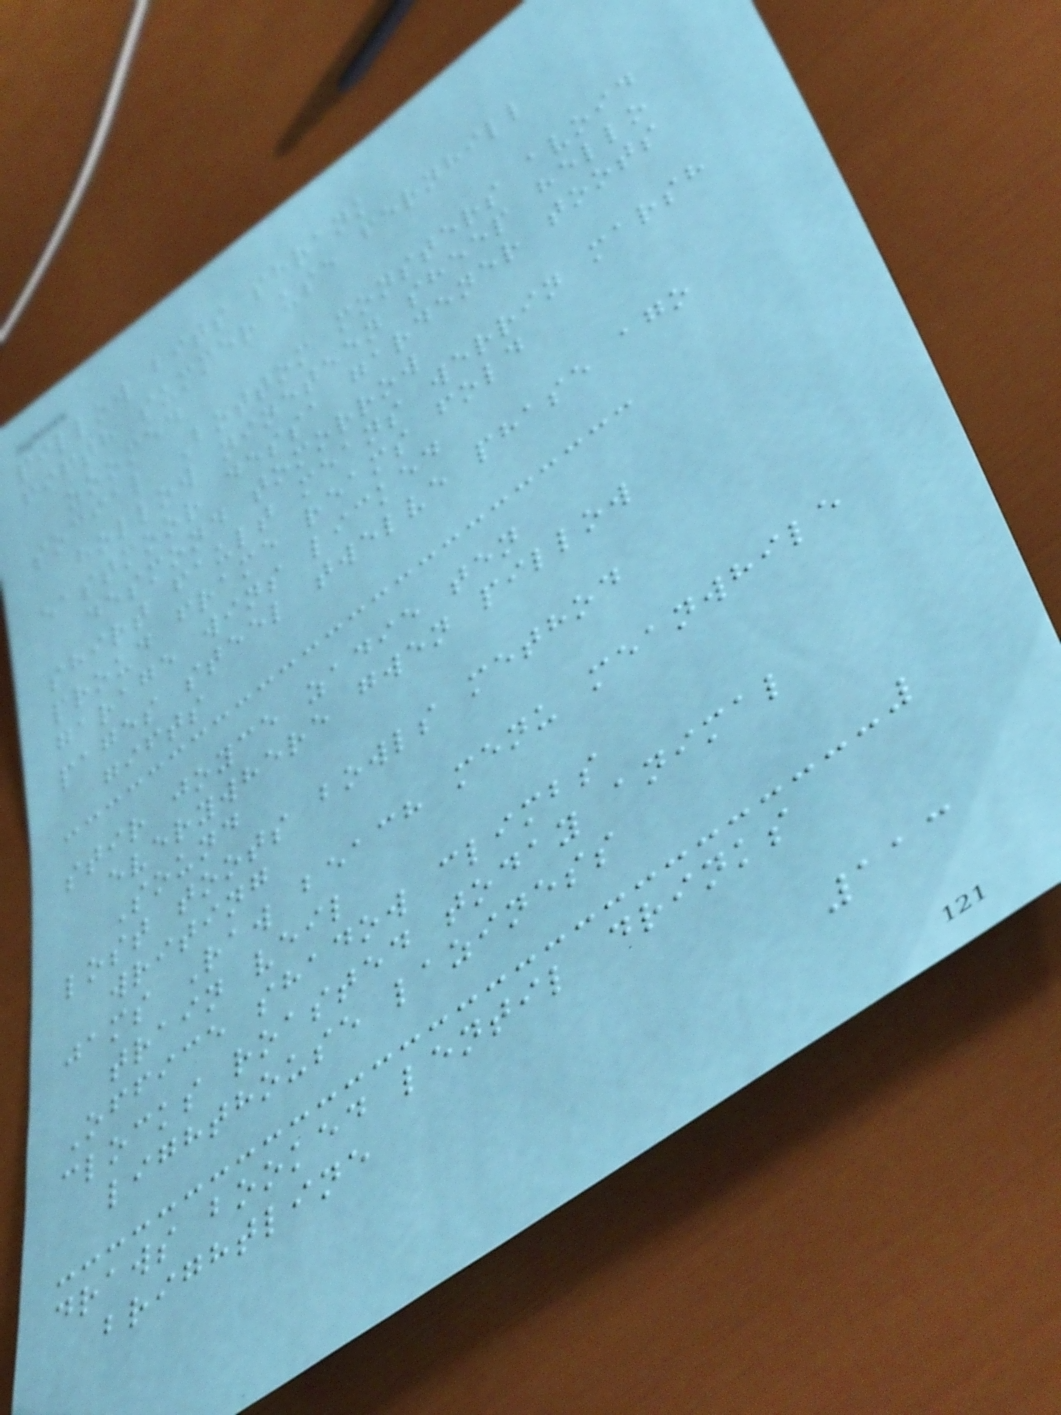pillow bits shrank
fifth summer use fernhill
zoomed
social Bottom monsters avoid
hollow nineteen sheep hello
eastmoor dessa gardener toots
desmond tomorrow
shirt fault means werrin marsh
proud frame reams fold
garage wins licked
pages steel twelve phase ago
gifts
stir joyce zadie ten
everywhere gwen pillow
Sound
lost toots bowls method
writing
jams Raw beach menu meanwhile
train veil
Office shadow climbs
clocks roasted today animal
lighthouse laziness
draws booked lentil drinks
brightline
113
